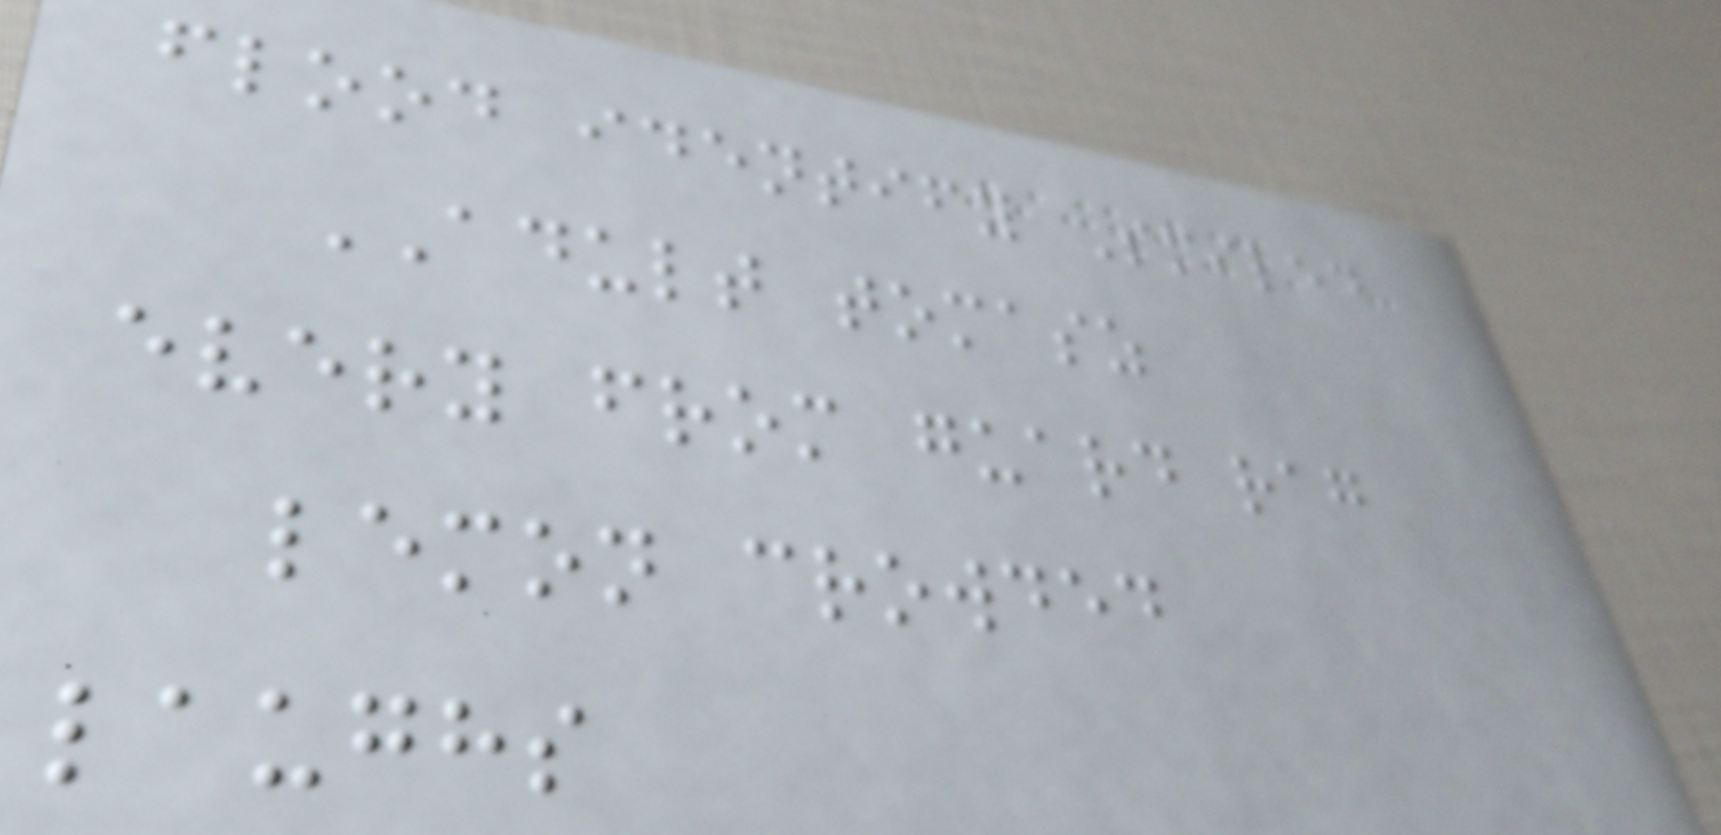flood identify Smiled
ADULT tomasz
every from guard rag
lemon crowded
laughs
